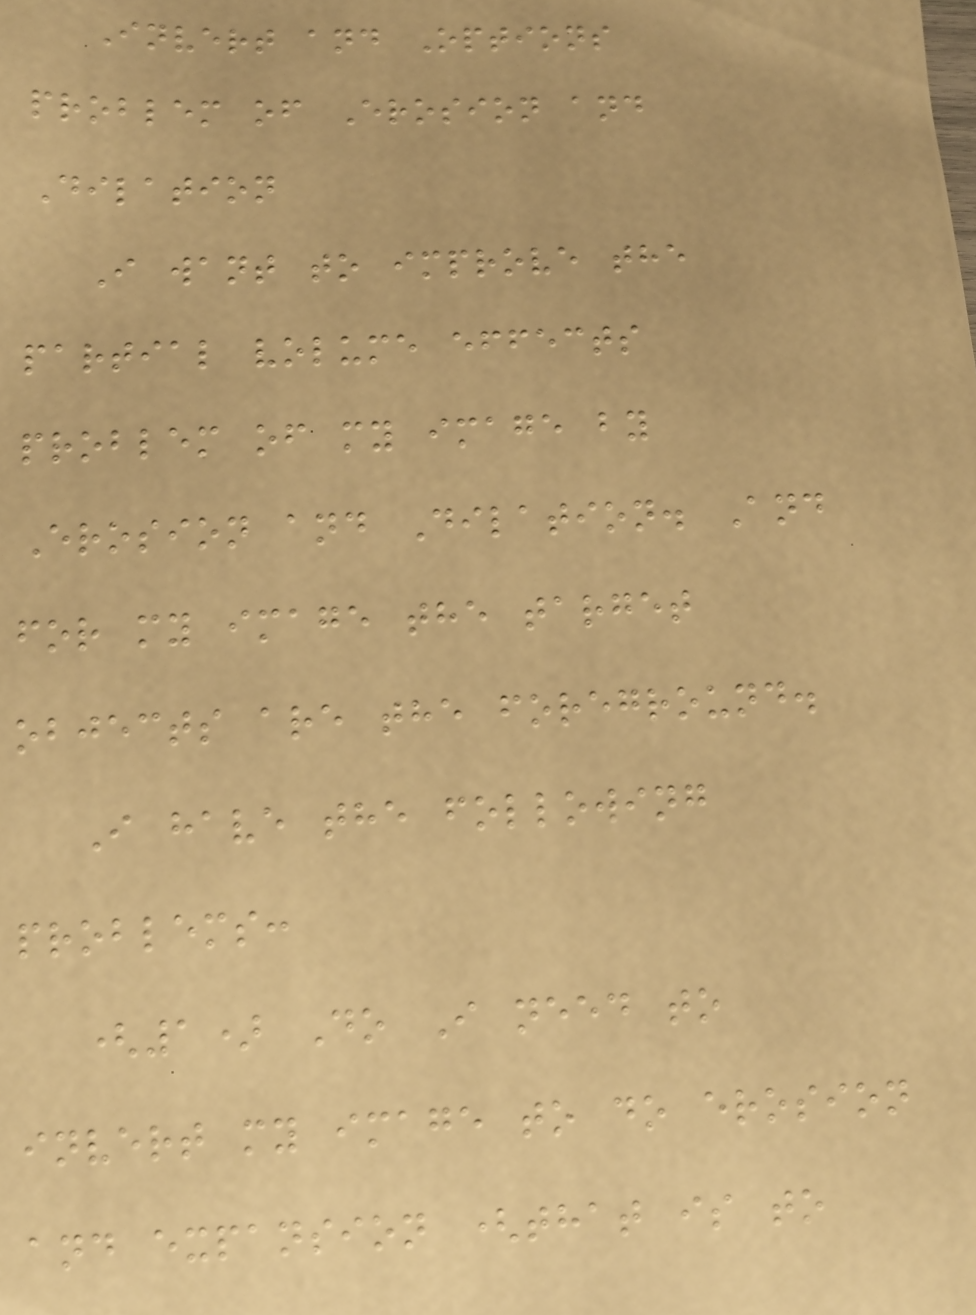Invert and Options
problem of Erosion and
Dilation
I want to improve the
partial volume effects
problem of my image by
Erosion and Dilation. And
for my image the target
objects are the foreground.
I have the following
problems:
(1) Do I need to
invert my image to do erosion
and expansion (that is to
